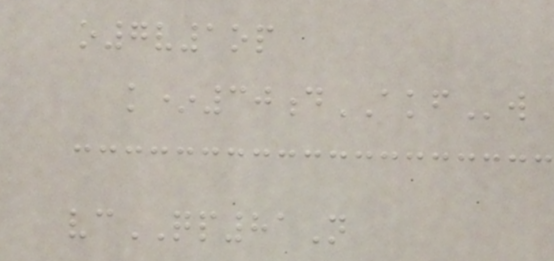o7v1op
k*30dAKFw
vcQP81N
